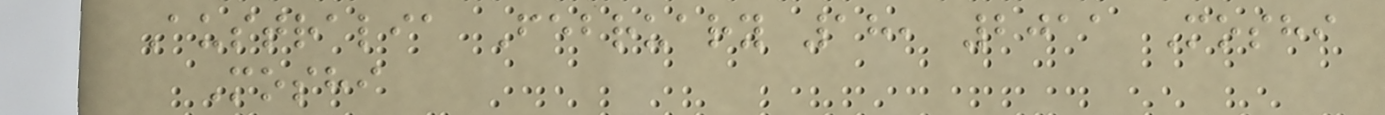Australia February 18, 2011 Moshi
Moshi
